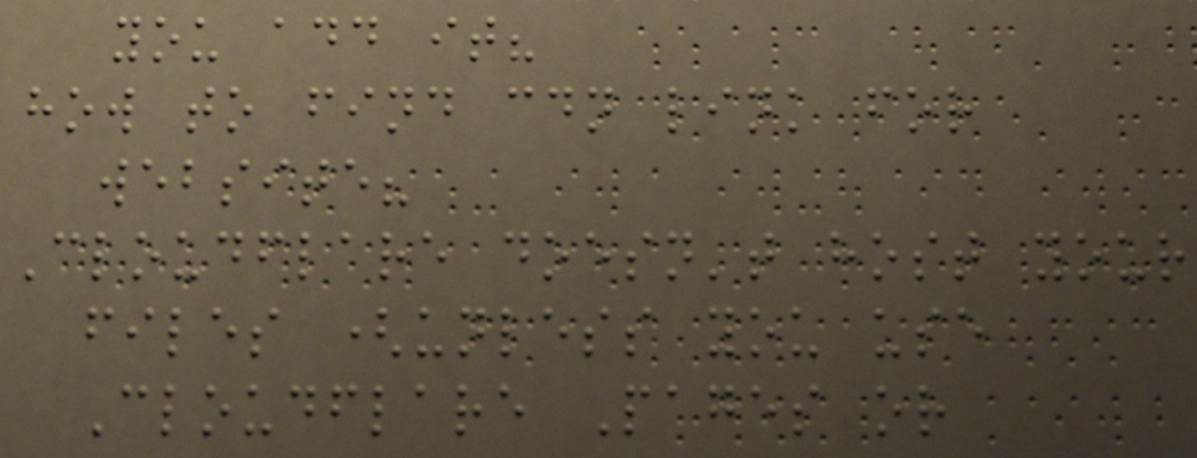you add it?
how to find cdn link for
website?
Cloudflare doesn't host your
files (unless you use
Cloudflare Pages or
